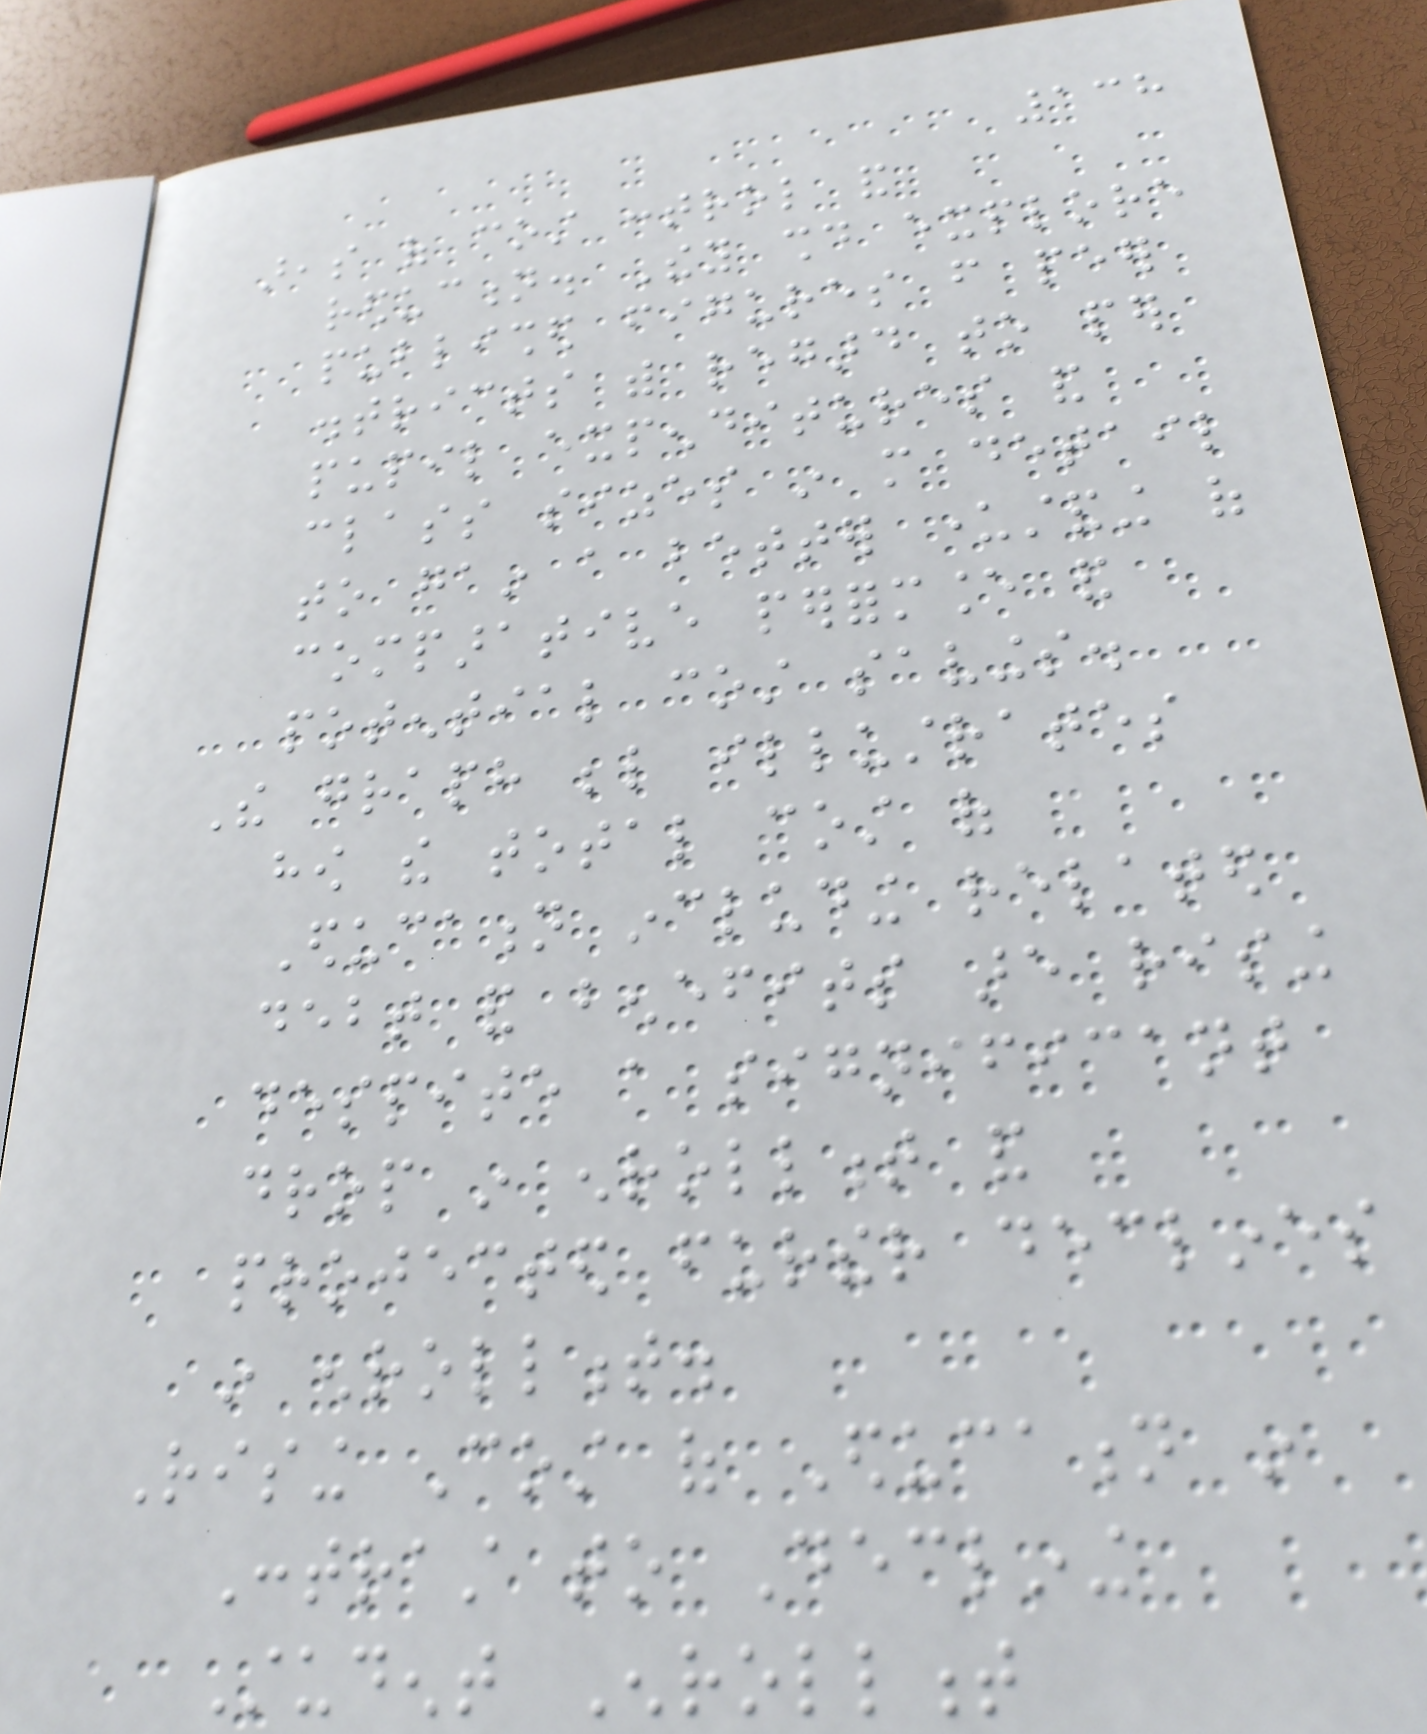138
areas of cost control and
reduction. They should explore
published figures from peer
districts with regard to per
pupil expenditures and
class sizes in more detail
to gain a better understanding of
comparative performance and
potential cost savings.
The graph below illustrates
how the total cost of
Education including related
debt and benefits are rising
despite a significant
drop in enrollment and
projected further declines
in enrollment.
Rising Cost of Education in
Contrast to Declining
Student Enrollment
